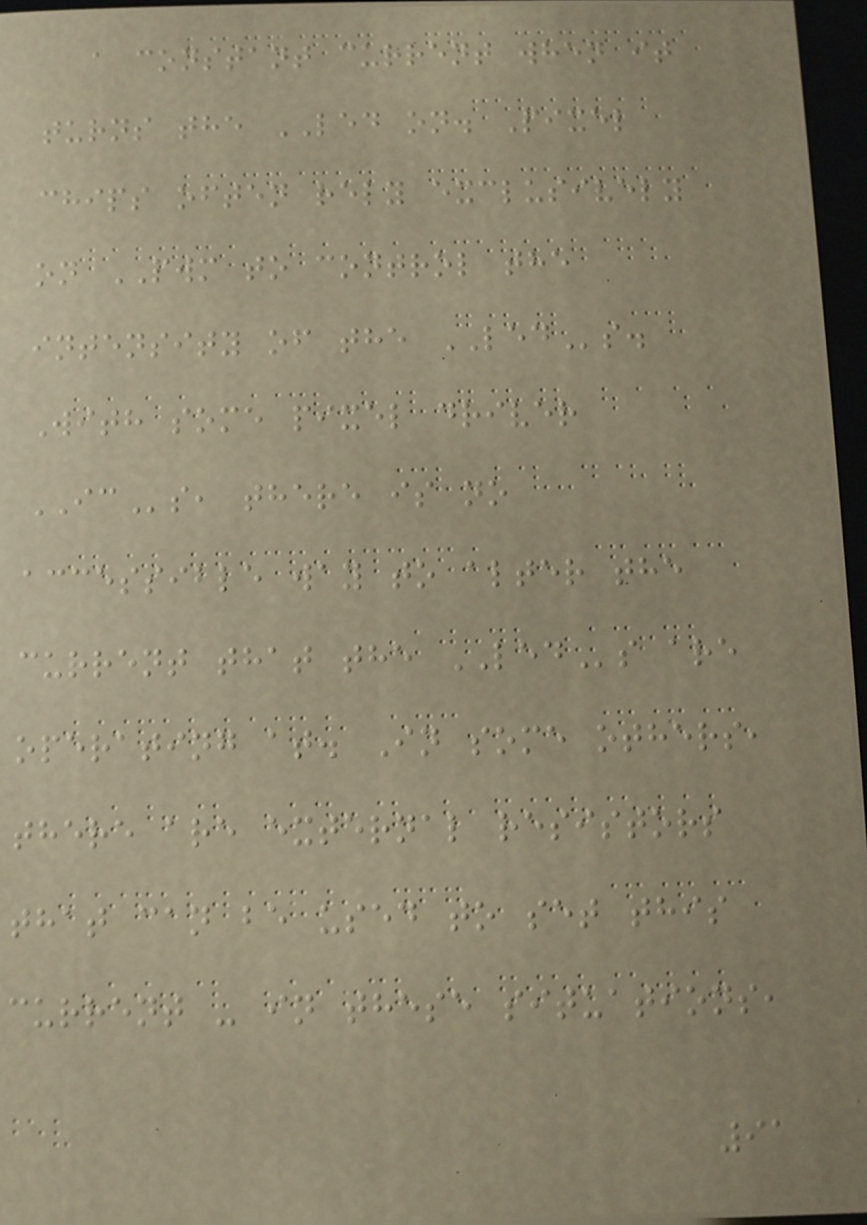a constant current when it
turns the LED on. Pixel
chips often rely exclusively
on PWM to control the
intensity of the LEDs.
With some pixel driver
ICs, there is no
accessible way to alter the
current that the LEDs are
operating at. In some others,
there are external resistors
that can be used to set this
current - in these situations,
91
